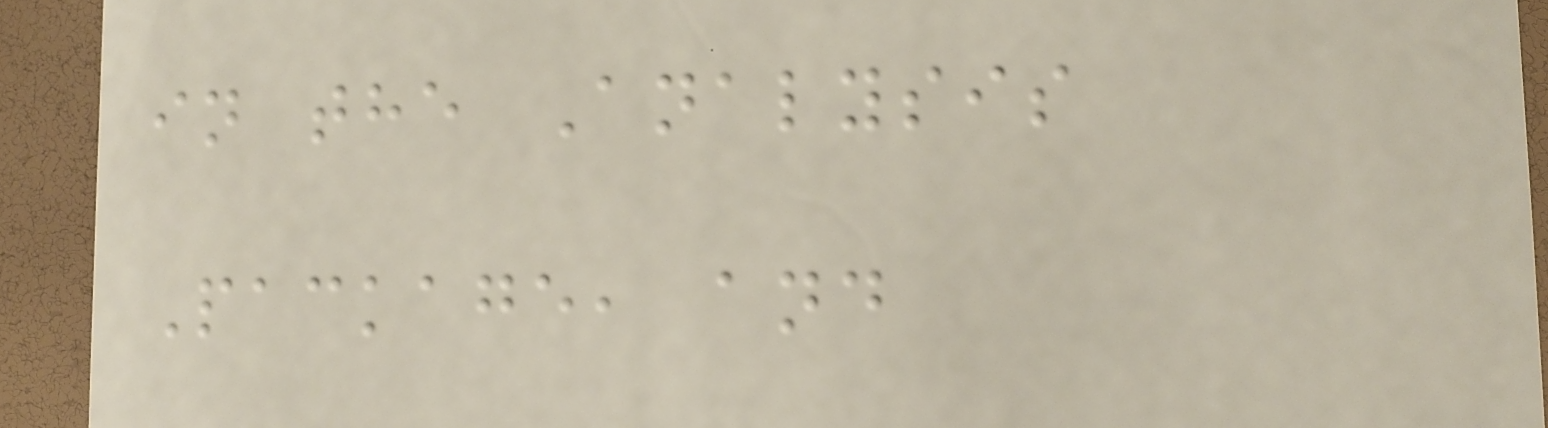in the Analysis
Package, and
